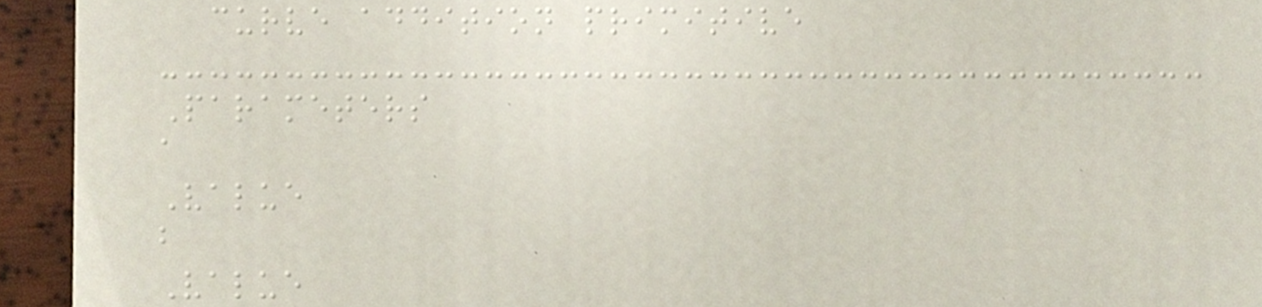curve addition primitive
Parameters
a
Value
b
Value
